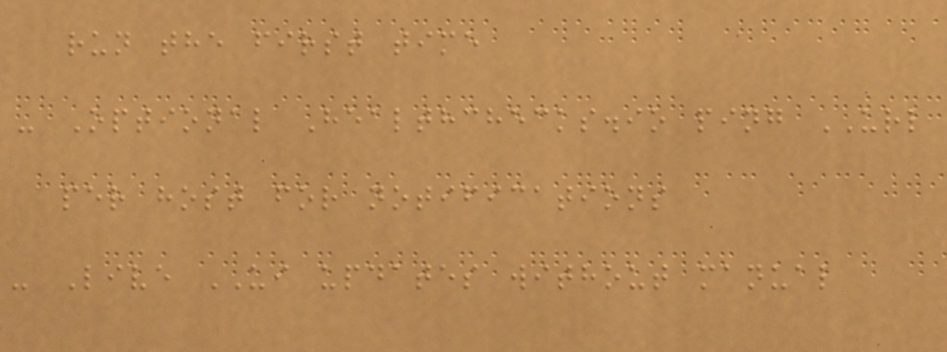run the first time
- Optional Healthchecks.io ping URL
per host for notifications
- Live UI updates without manual
